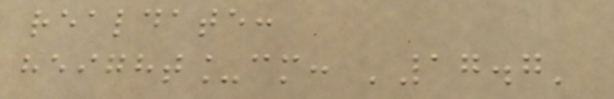realdate:
height_cm: '17.7'
